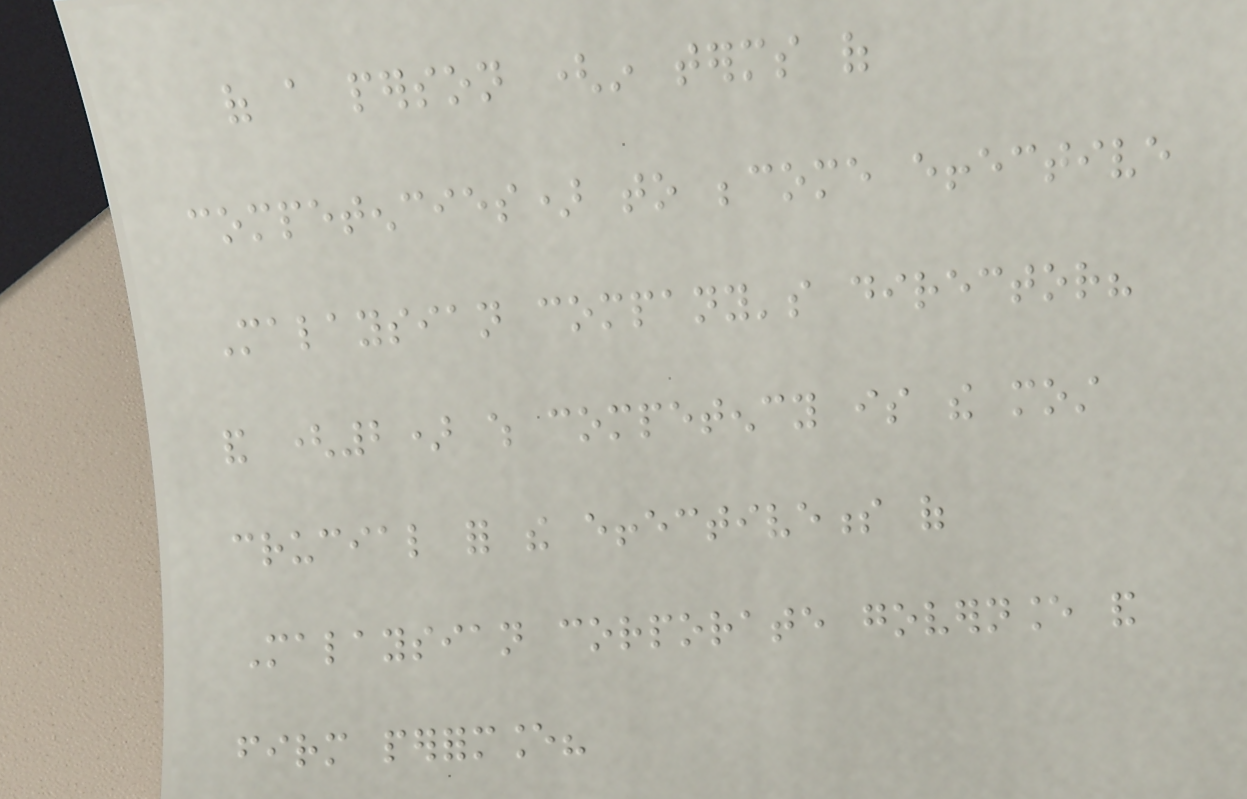of a person (in terms of
competencies) to become effective
Malaysian company's director?
and (2) which competency is the most
crucial for the effectiveness of
Malaysian corporate governance and
firm performance?
